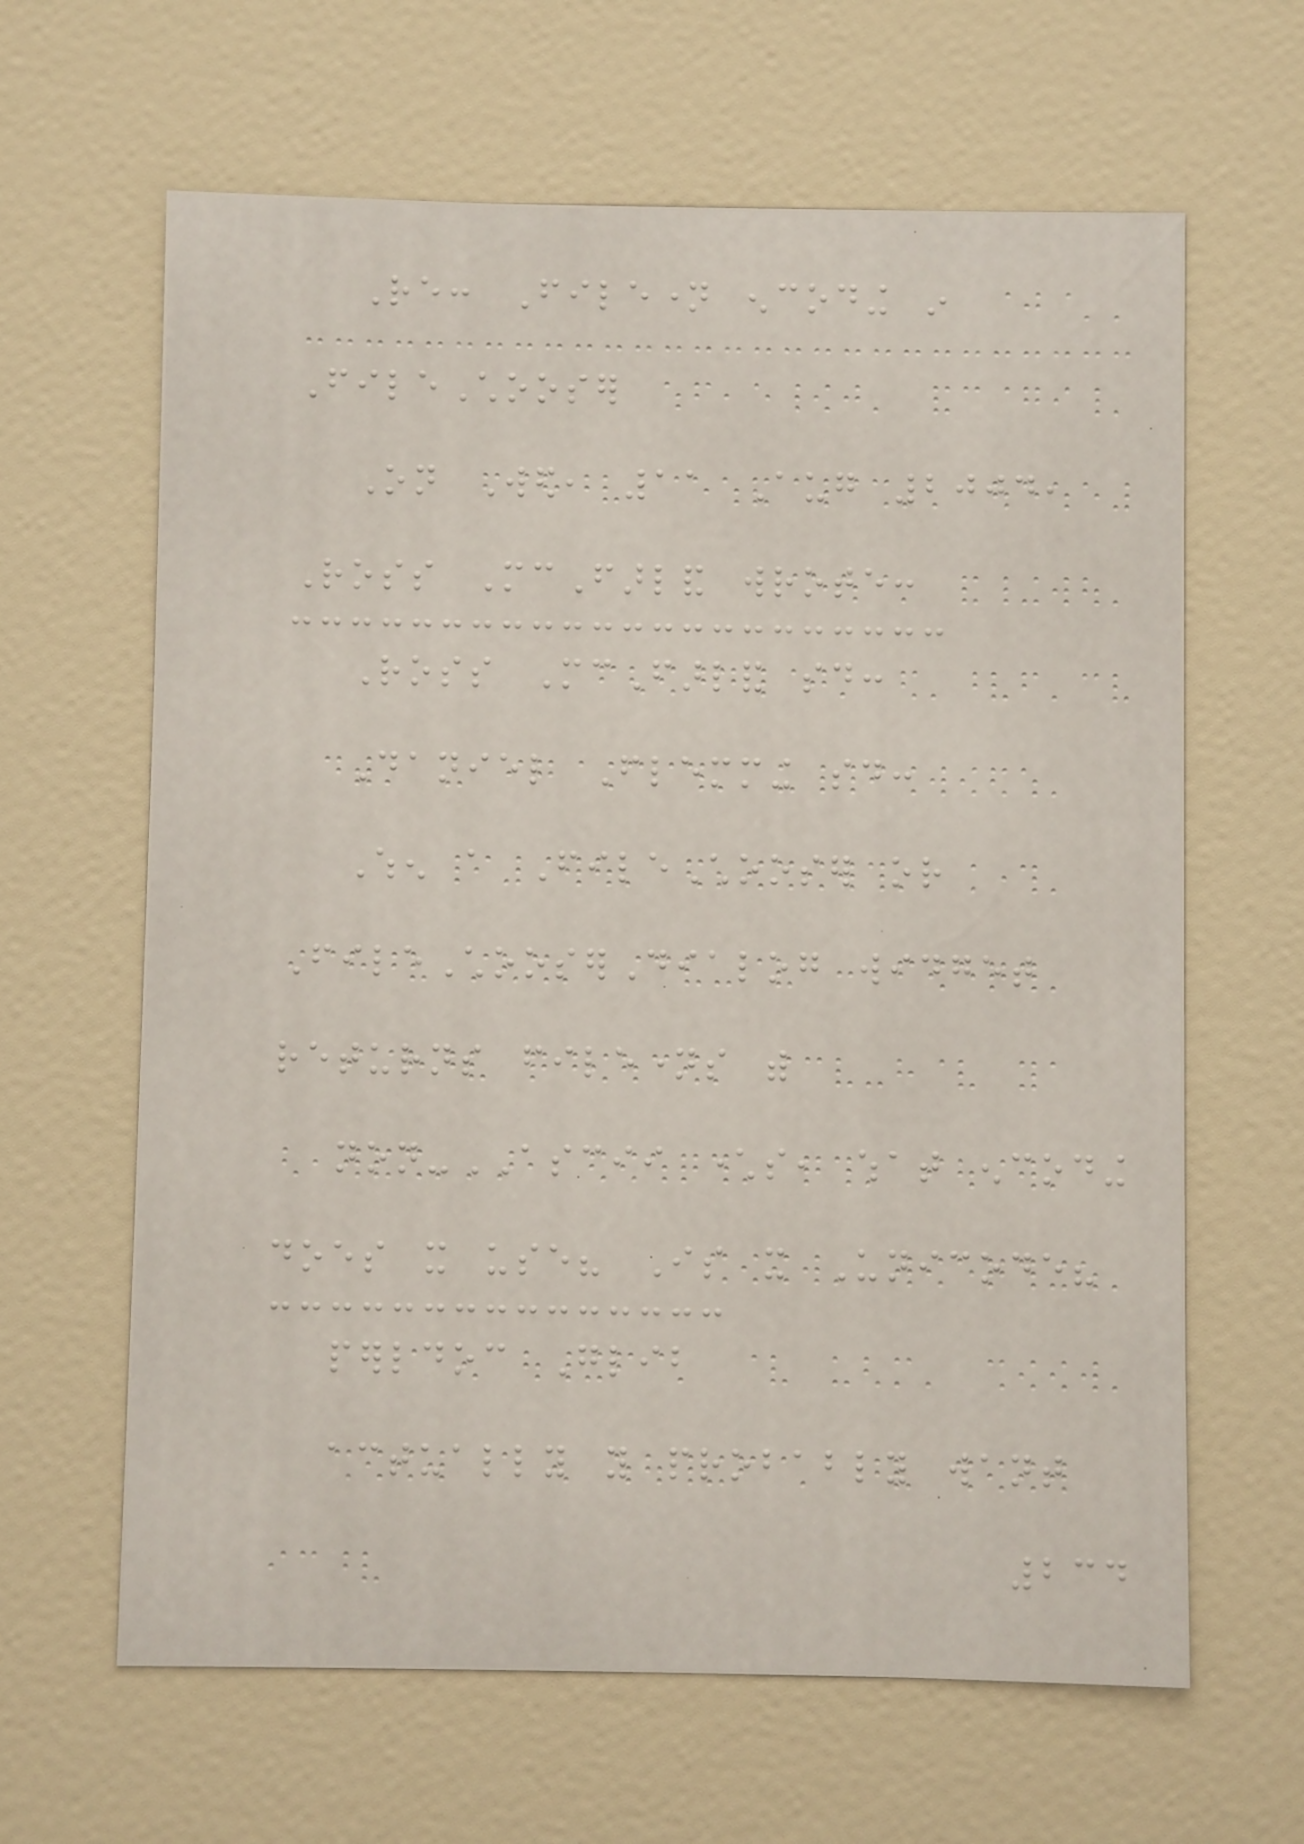Re: Filename encoding in
FileChooser
On Wed, 11 Aug 2004,
Ross McFarland wrote:
Ross McFarland said:
Daniel Flemming said:
When a FileChooser or
FileChooserDialog widget
returns filenames with
non-ASCII characters, what encoding
does it use? Is it Unicode?
perldoc Glib
actually you probably want
234
